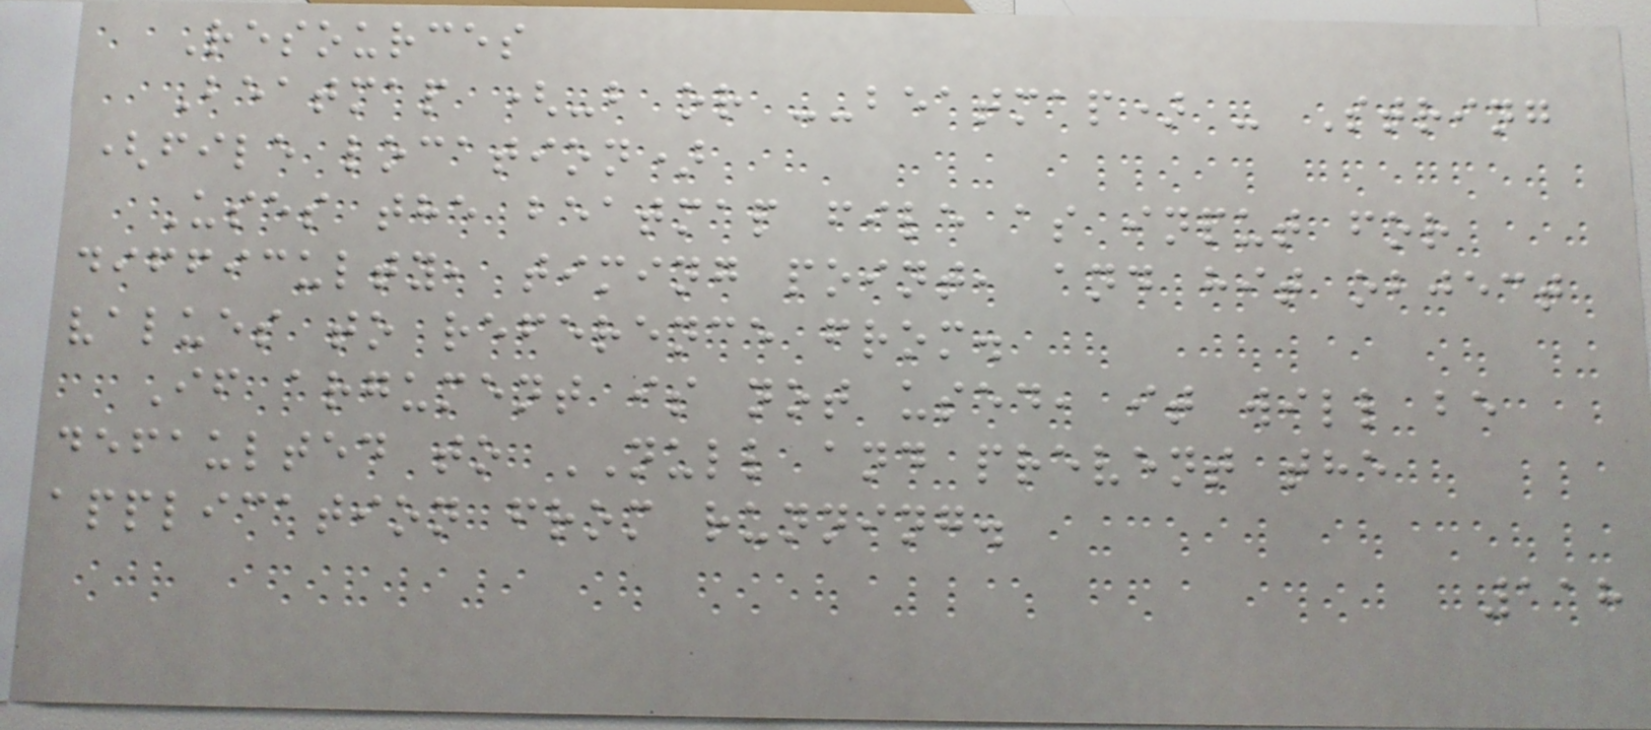Resources
Beatmap (-b or --beatmap) - String
(file location)
Uses the beatmap file as input for
difficulty, timing point, and hit object
values to reference from.
If argument is not used, it will be
defaulted to NULL and prevent the
application from running.
118
